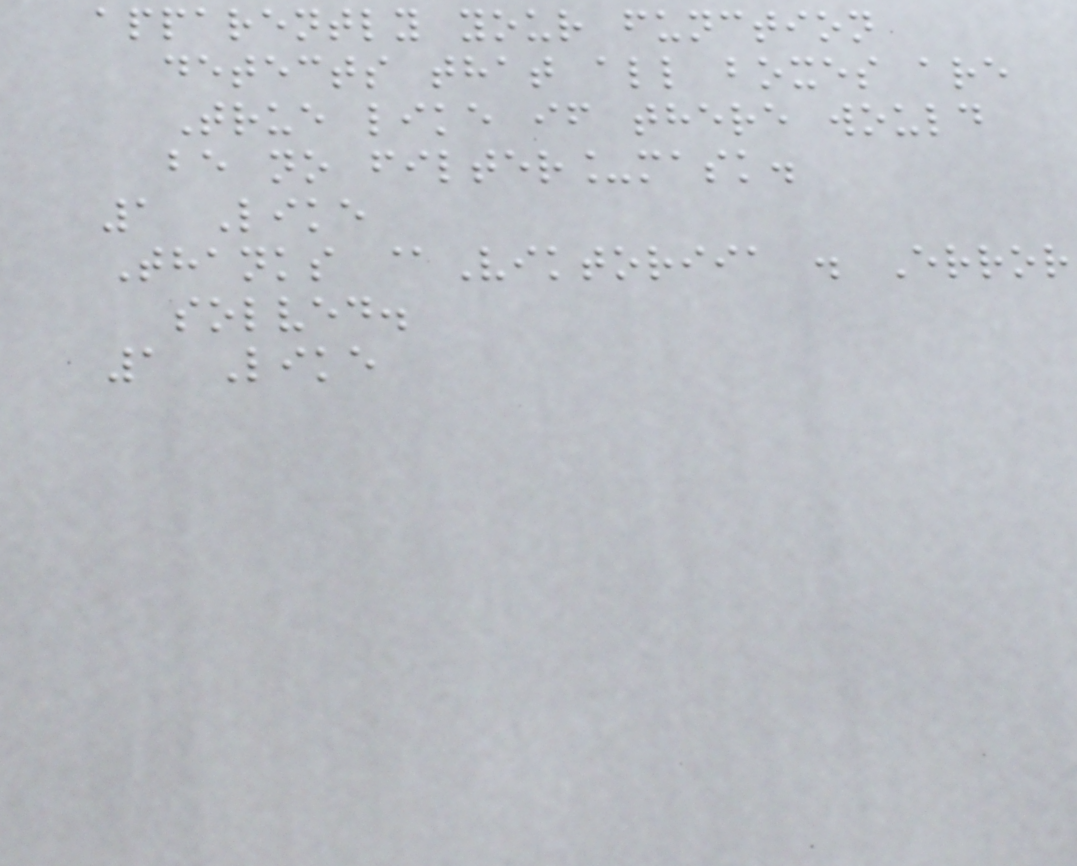apparently your function
detects that all boxes are
True like if there would
be no filter_mask.
1 Like
Thanks @Viktoriia . Error
solved.
1 Like
